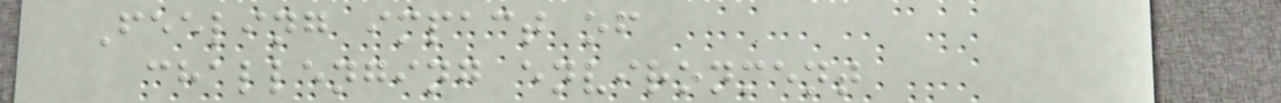Feeling impact of
challenging environment
